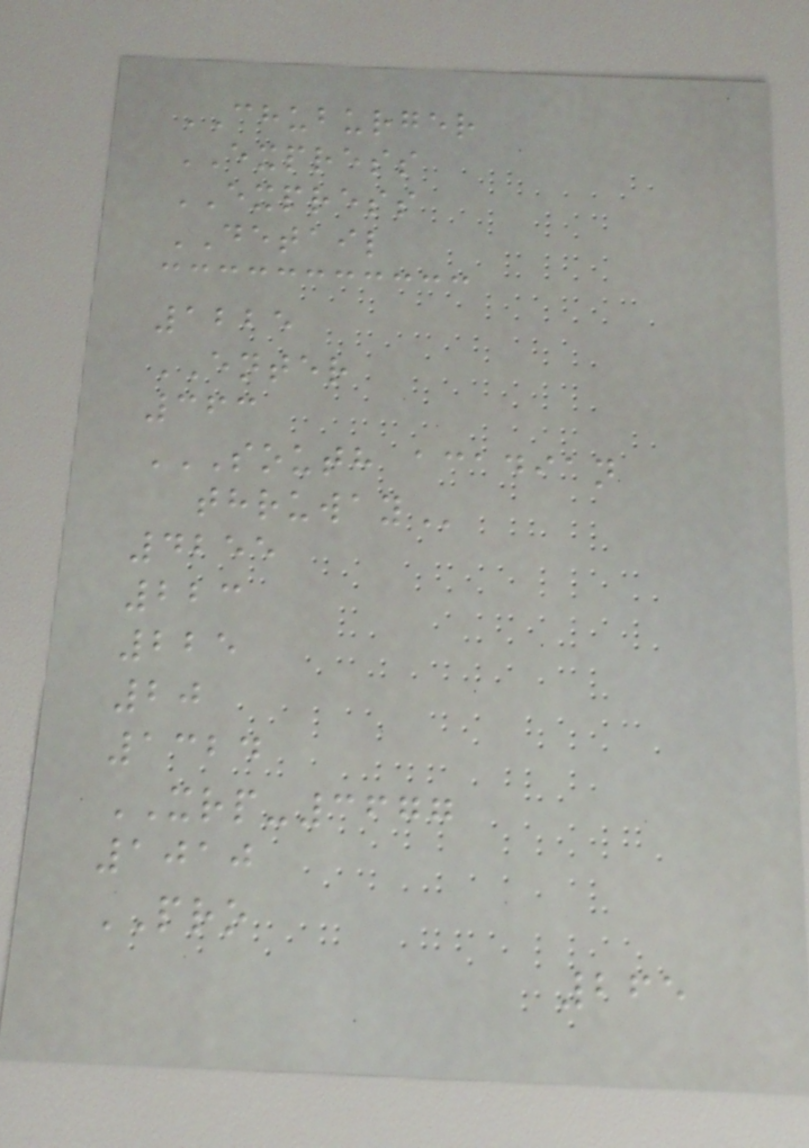CHUBURGER
EXPRESS
EXPRESS
DETAIL
1225
ENTER
363
SOUTH ACADIAN
THRUWAY
4255
223
225
20
1324
XRP-3677
1010
PRO
265
